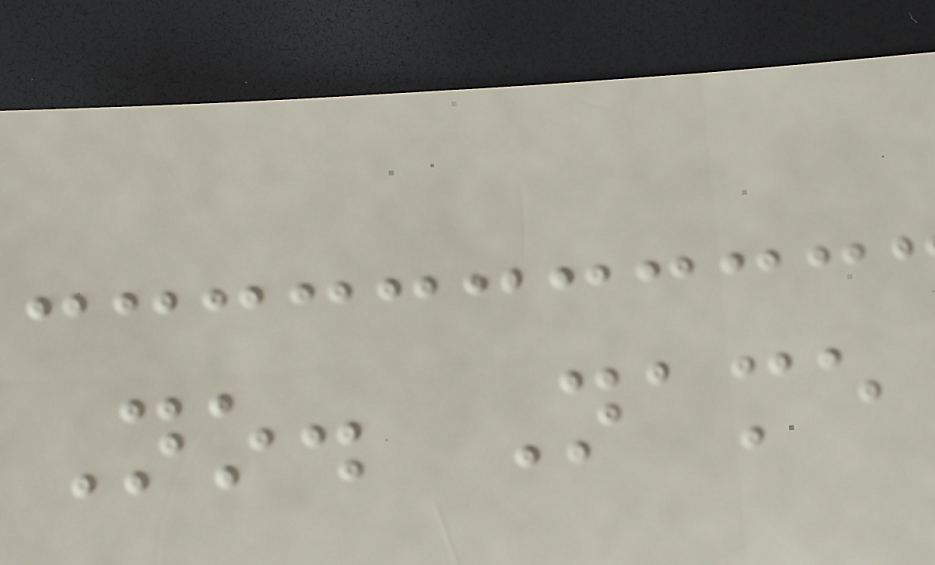No. Name
